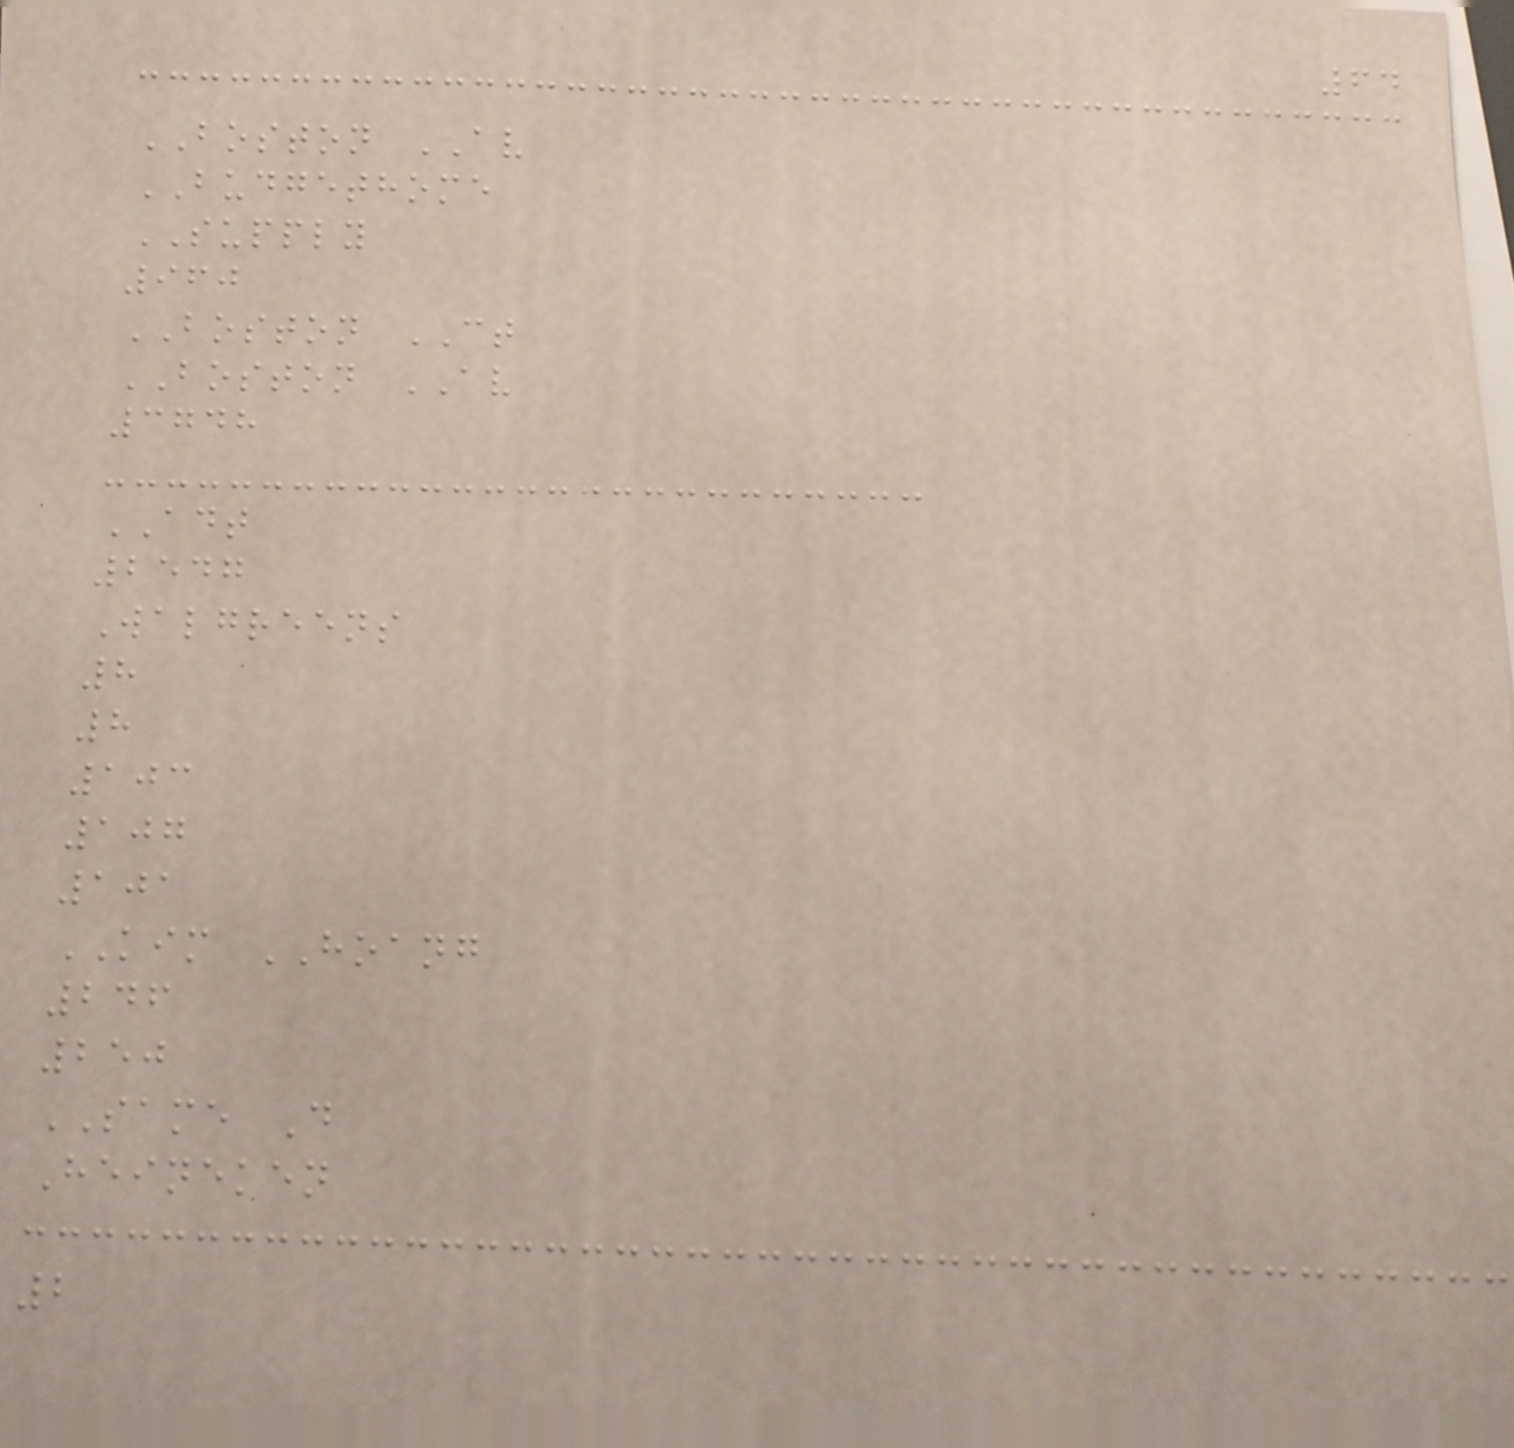64
BOSTON AV
BUDGETHOME
SUPPLY
960
BOSTON CT
BOSTON AV
3748
ADT
2547
Walgreens
8
8
103
107
101
KIM HOANG
246
250
SAME D
Heineken
2
